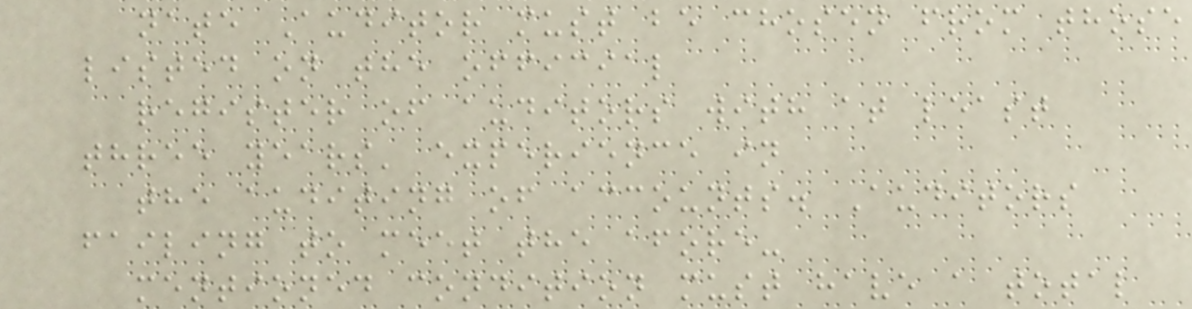nate Auditor must be chosen from those
listed on the official
register of auditors with at least
three years' experience in
the auditing of accounts. Auditors
failing to meet the afore-
mentioned condition must have a total
